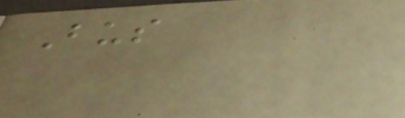Bus
